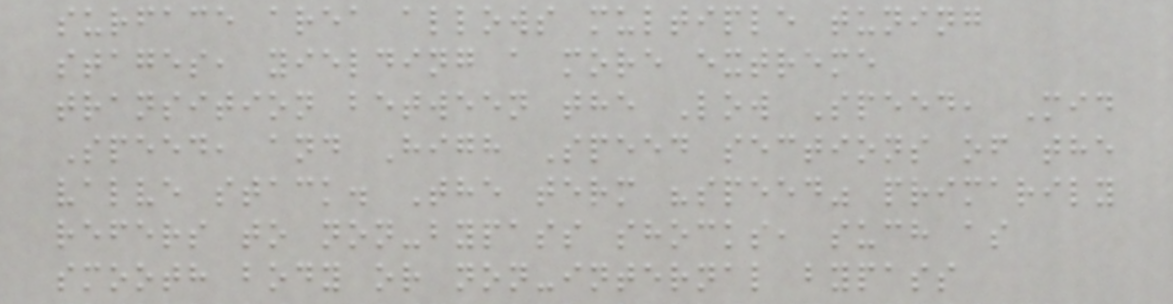surface area allows multiple tuning
stages, yielding a more extreme
transition between the Low Speed, Mid
Speed, and High Speed sections of the
valve stack. The term "speed" primarily
refers to non-bypass shocks, such as
smooth body or non-internal bypass
